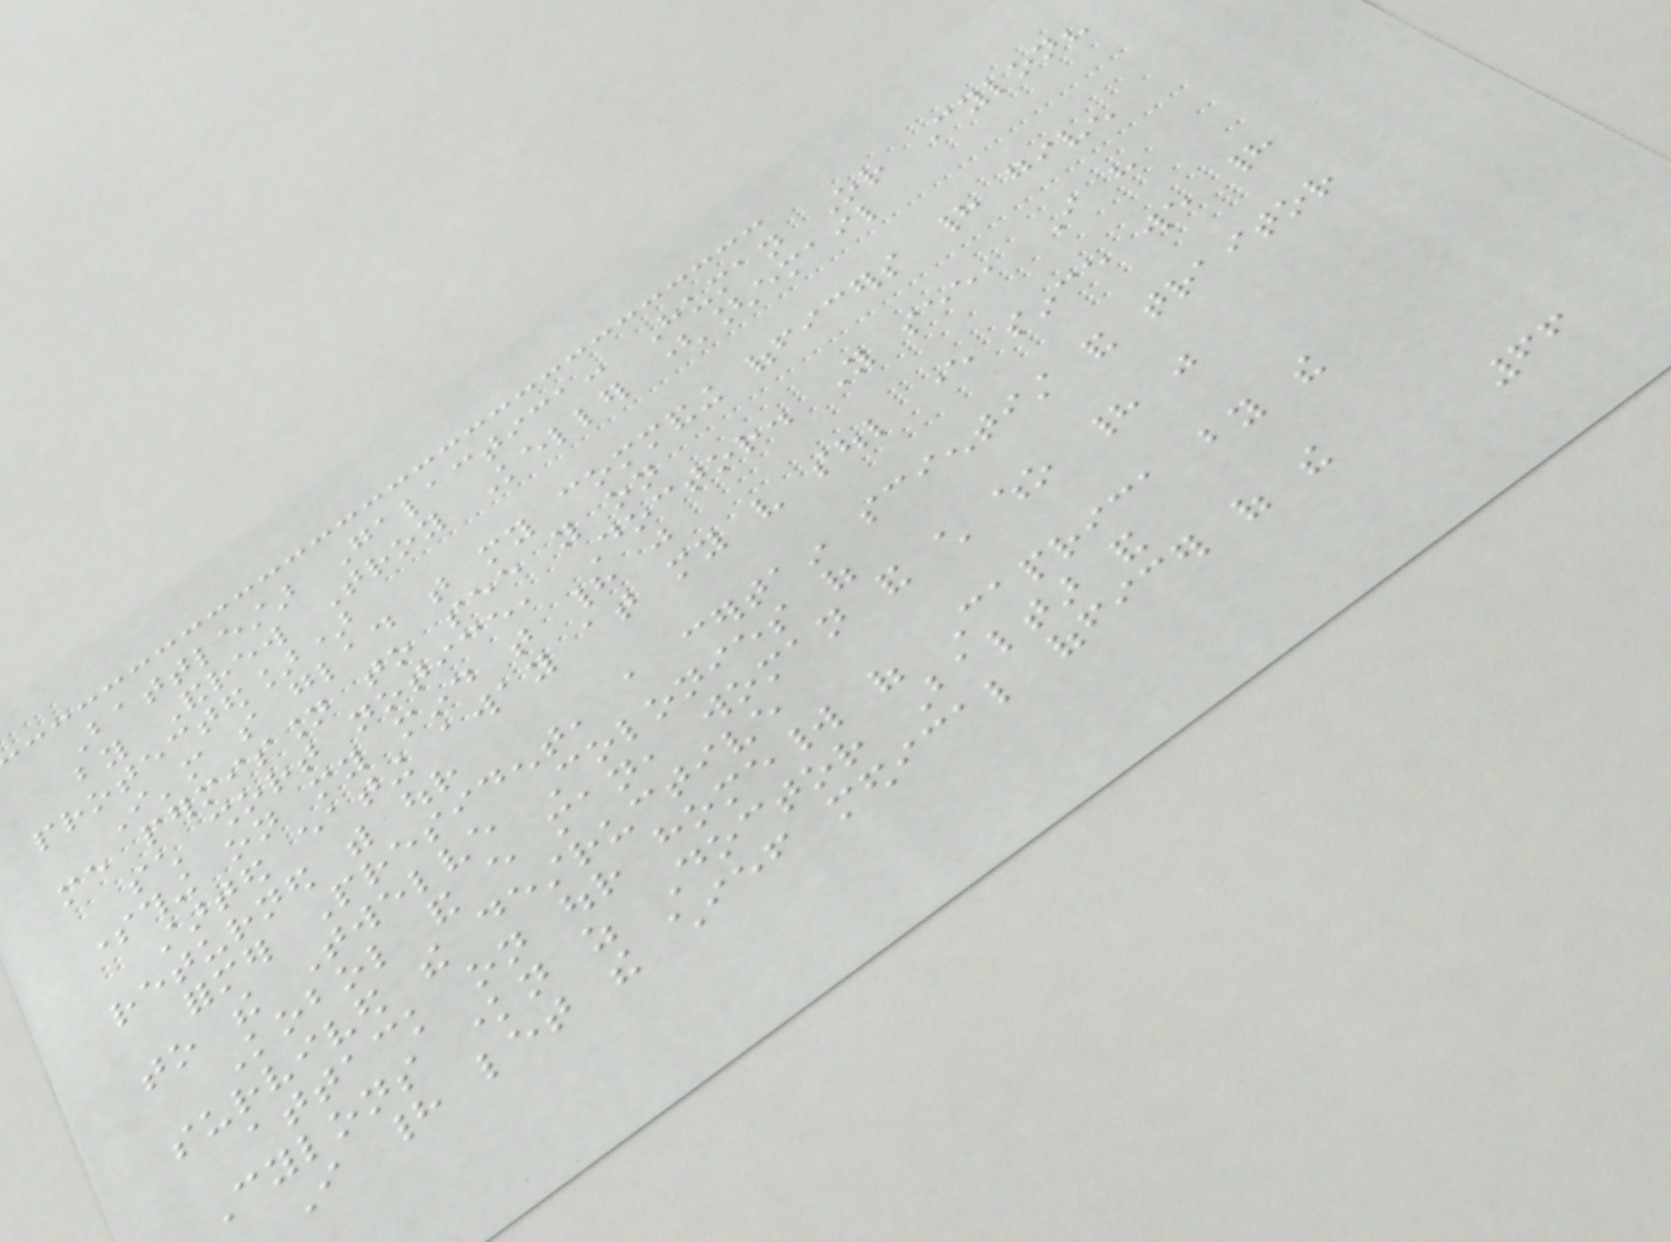Battlestar Galactica: Human Or Cylon?
by Andrew Troy Keller ([email
protected])
I'm so glad that my commanding officers had given
me permission to see you on
such short notice, Doctor. You see, I have
something on my mind that had just
started eating away at my very soul ever since we had
returned with our
former President, a certain scientist and traitor
to the Twelve Colonies of
Kobol and every man, woman and child who had just
survived the destructive
attack on our homeworld of Caprica by the
Cylons known as Doctor Baltar and
I had let the chief medical officer of the
66
